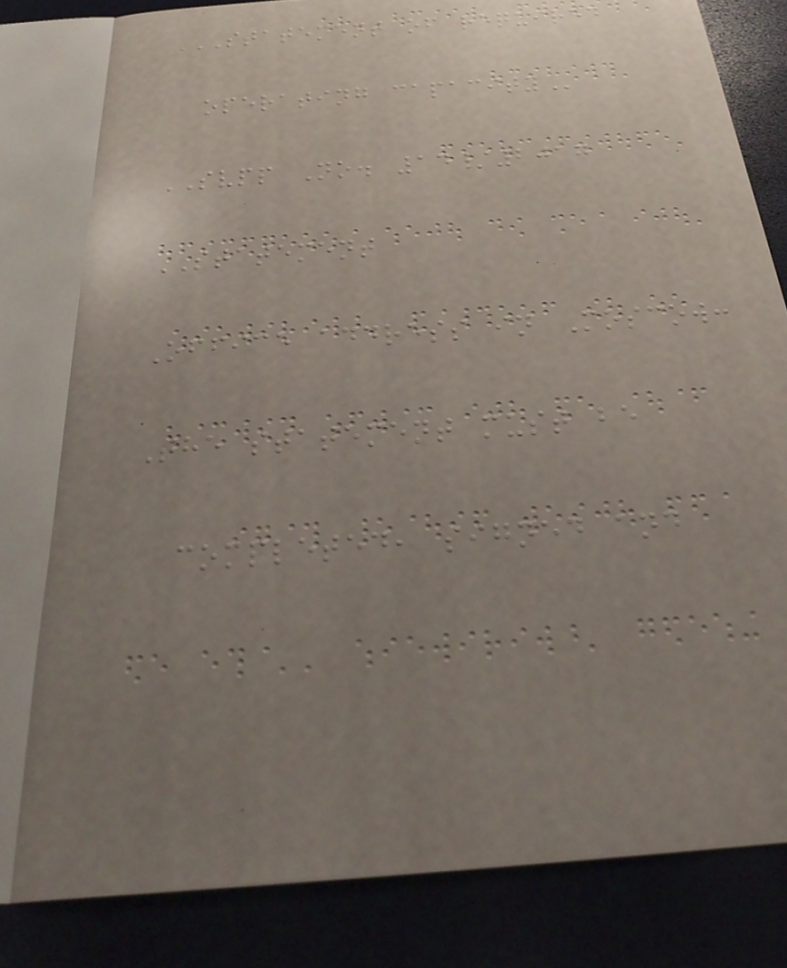STATEMENT OF REQUIRED
OPERATING CAPACITY
SVPP No. 14/2017
STATEMENT
Office address in Moscow:
The statement must be
completed, signed and
